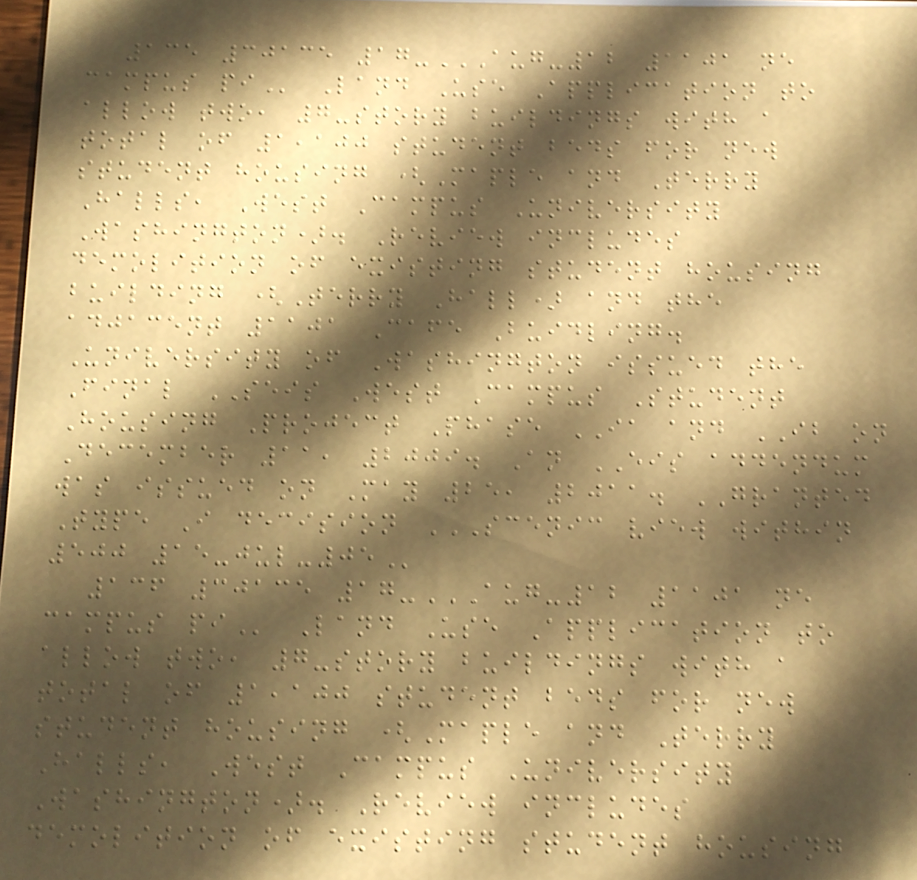135 30135 17-AUG-12 1101 NE
CAMPUS PI Land Use Application to
allow two, 7-story buildings with a
total of 1,100 student beds for new
student housing (Maple and Terry
Halls, West Campus University
Washington). Review includes
demolition of existing student housing
building (Terry Hall) and the
adjacent 1101 Cafe Buidling.
University of Washington issued the
Final SEIS West Campus Student
Housing Project Phase IA and IB on
December 11, 2009. An EIS addendum
was issued on May 25, 2011. GRANTED
Type I decision SCENIC VIEW WITHIN
500 15-JUL-05
136 30135 17-AUG-12 1101 NE
CAMPUS PI Land Use Application to
allow two, 7-story buildings with a
total of 1,100 student beds for new
student housing (Maple and Terry
Halls, West Campus University
Washington). Review includes
demolition of existing student housing
